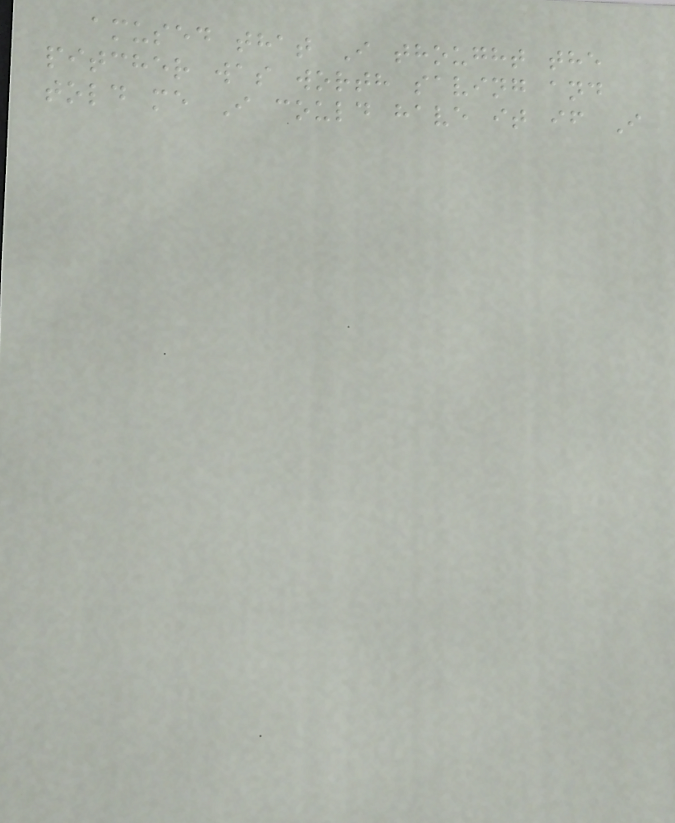amused that I thought the
pitcher was worth saving and
told me I could have it if I
